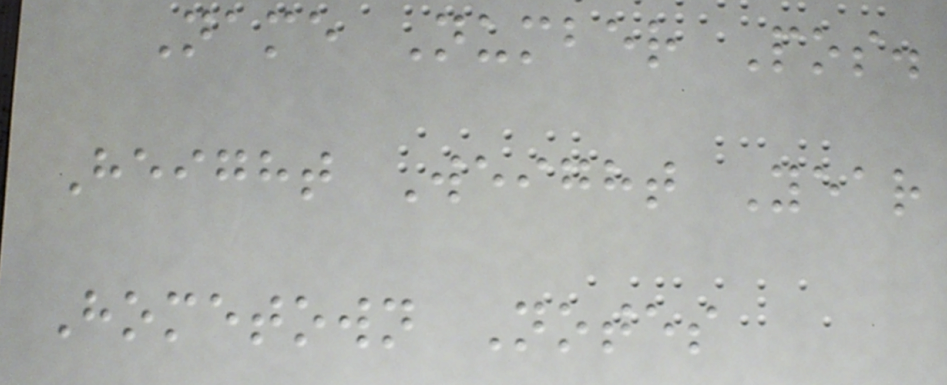Name Number Pos.
Height Weight Year
Hometown Notes
